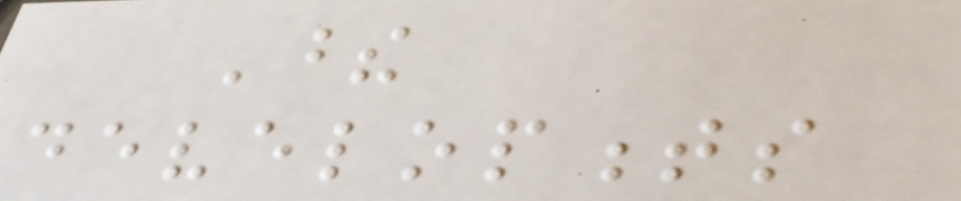These
developments
